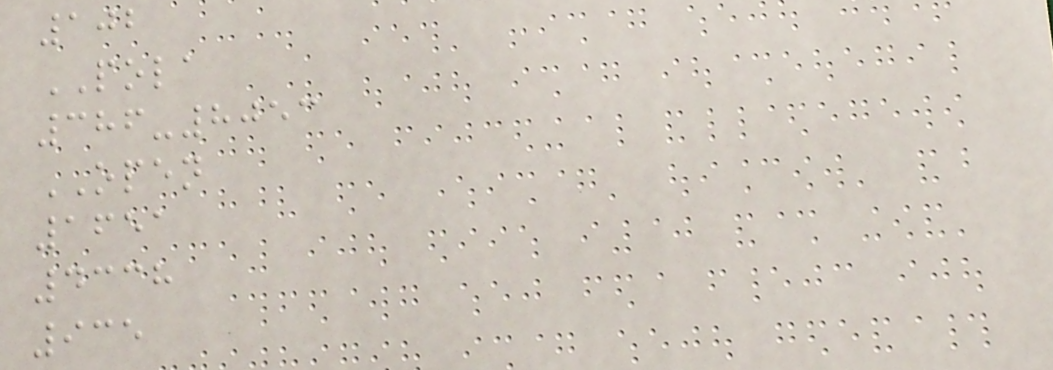102
POLA
386-8053
OPEN
1651
4338
935
